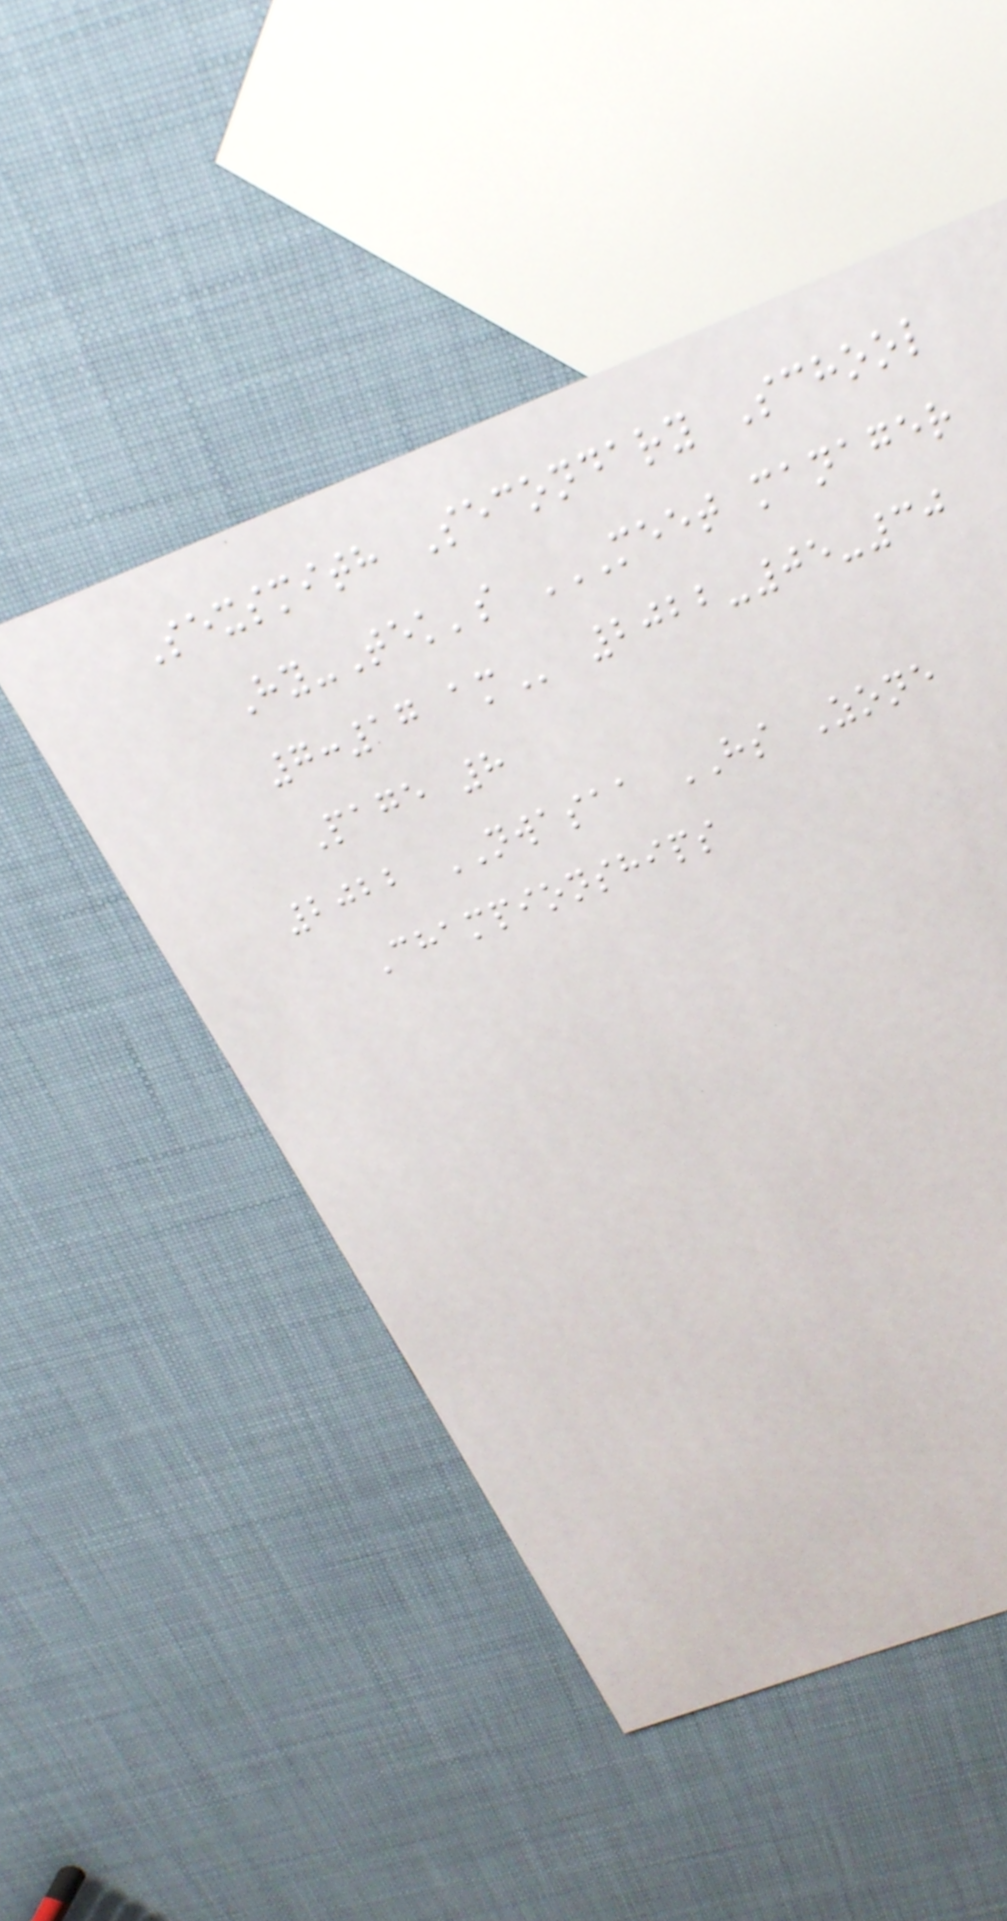Sexsmith Secondary School
Hy-Tek's MEET MANAGER
7:17 AM 2022-05-30
Page 8
2022 NWASAA HS Zone
Championships
